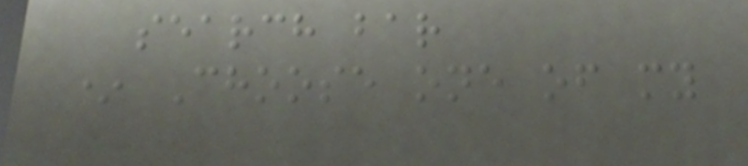search bar
* Choose one of my
